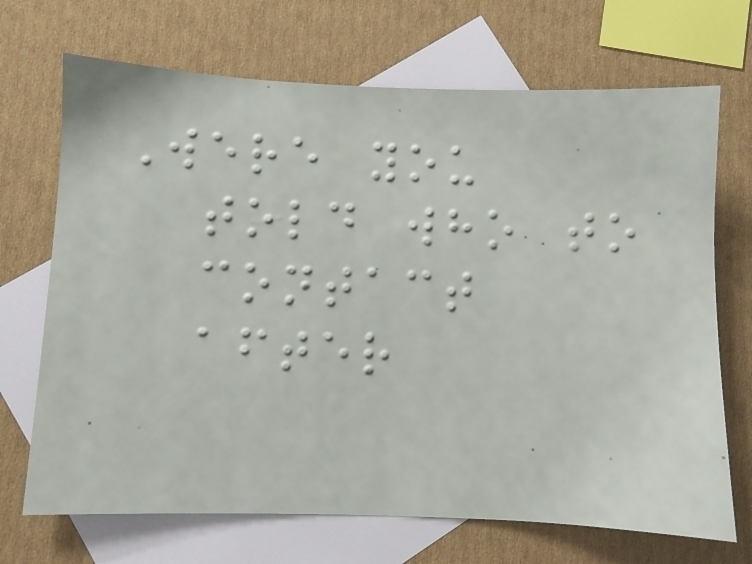Were you
told who to
contact
after
